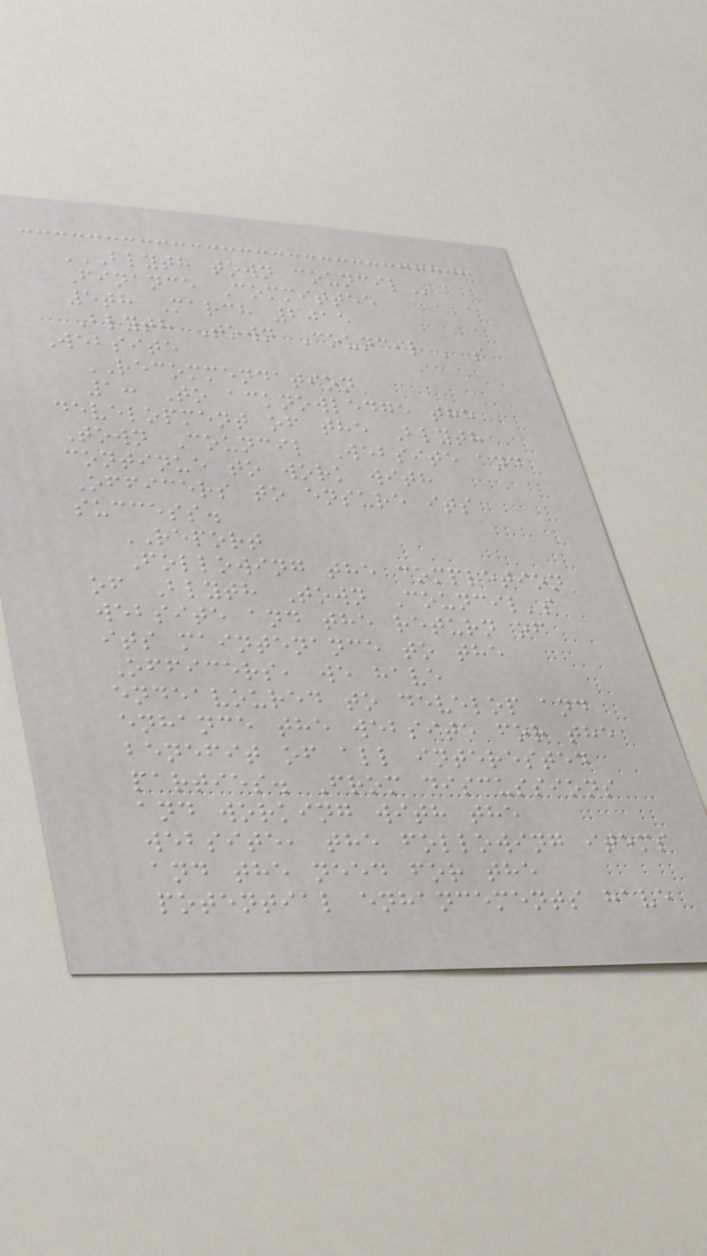BLYTH TOWN COUNCIL
Finance Committee
5th March 2015
Blyth Town Council ' s
Website
RECOMMENDATION
1: To acknowledge the
development of the Blyth
Town Council Website and
continue to work with
Officers to ensure its
success.
REPORT
Following the completion
of Blyth Town Council's
website and the return of
its maintenance to the
Officers, we have
endeavoured to develop and
enhance the website for the
benefit of all interested
parties. From discussions
and working with the
website, the following items
and the need for the
potential enhancements have
